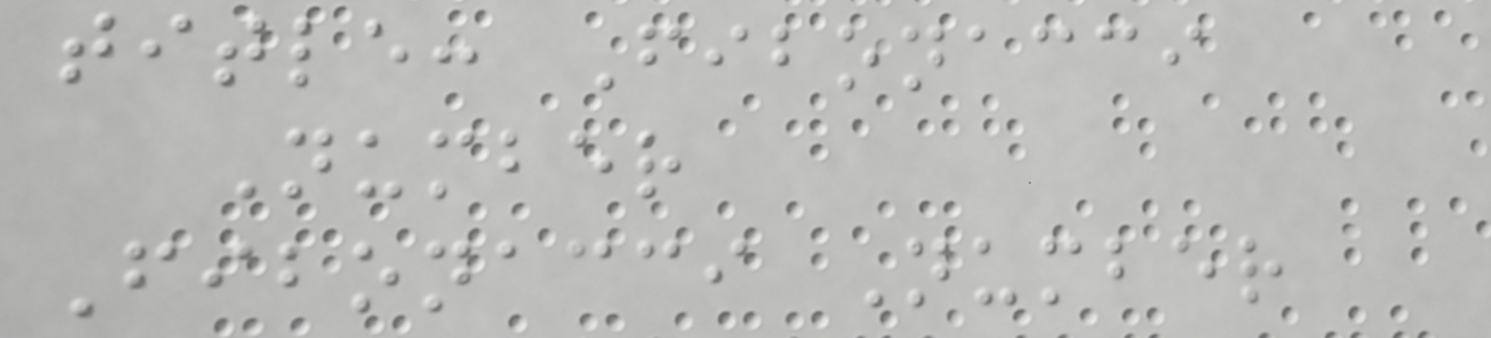title: Fibonacci
Number
Fibonacci Number
